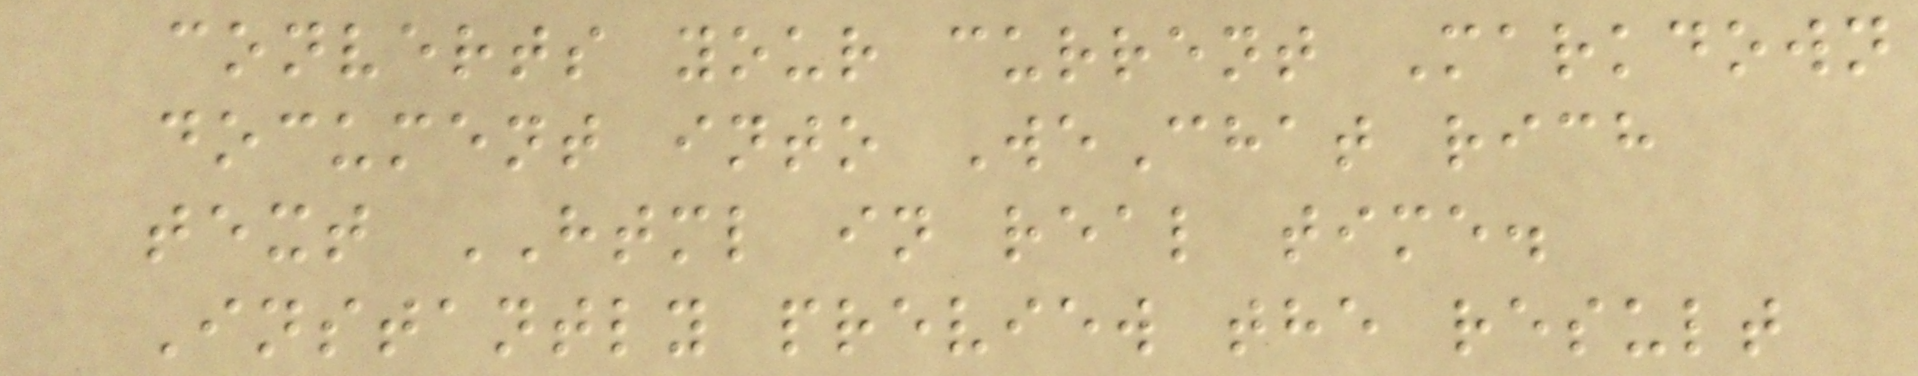converts your current Markdown
document into WeChat rich
text HTML in real time.
Instantly preview the result
